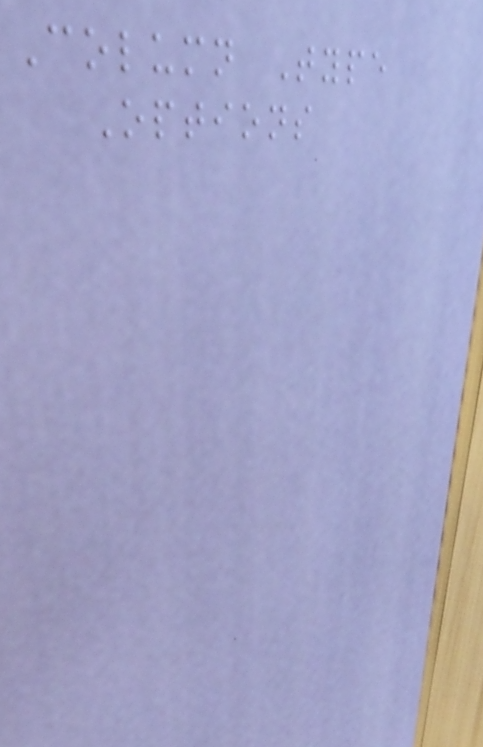Column Type
Options
